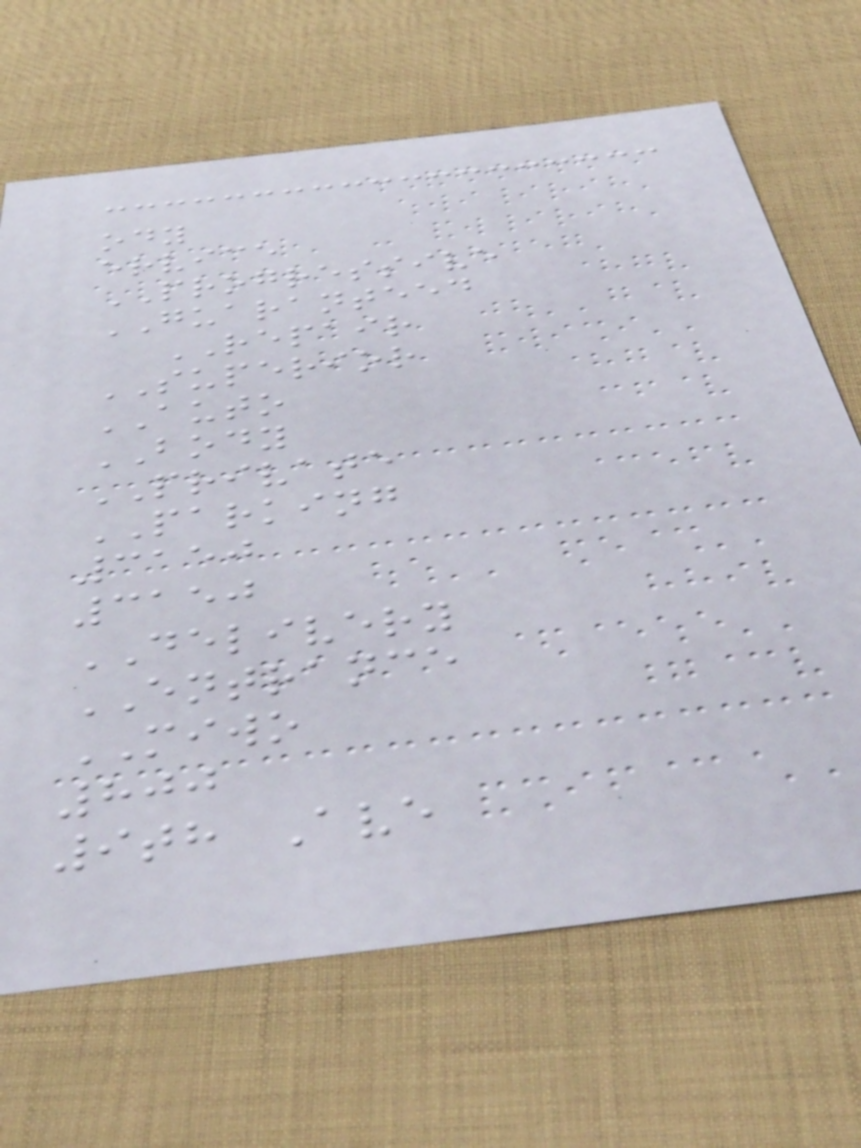ody
ervice
PROGRESSIVE
GUARANTEED
REPAIR
SUPERIOR
AUTO
BODY
PRIVATE
PARKING
3150
3150
DELIVERY
ENTRANCE
MIWO
800
9th Ave
